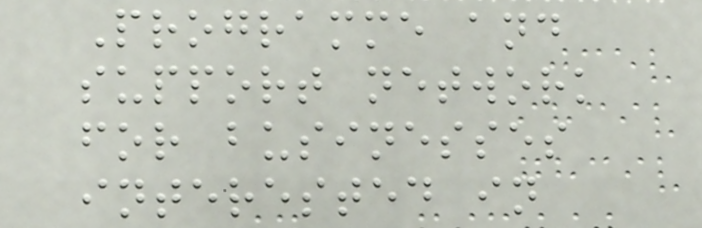Programme and
support network
for businesses
interested in
